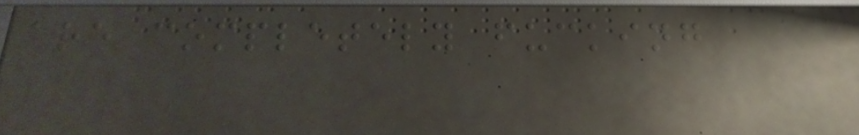are completely fucking
